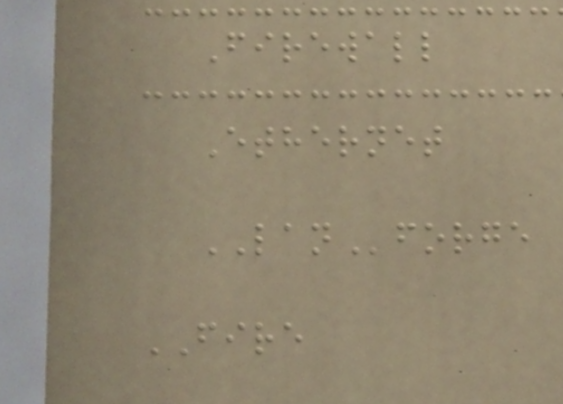Firewall
Ethernet
LANforge
FIRE
